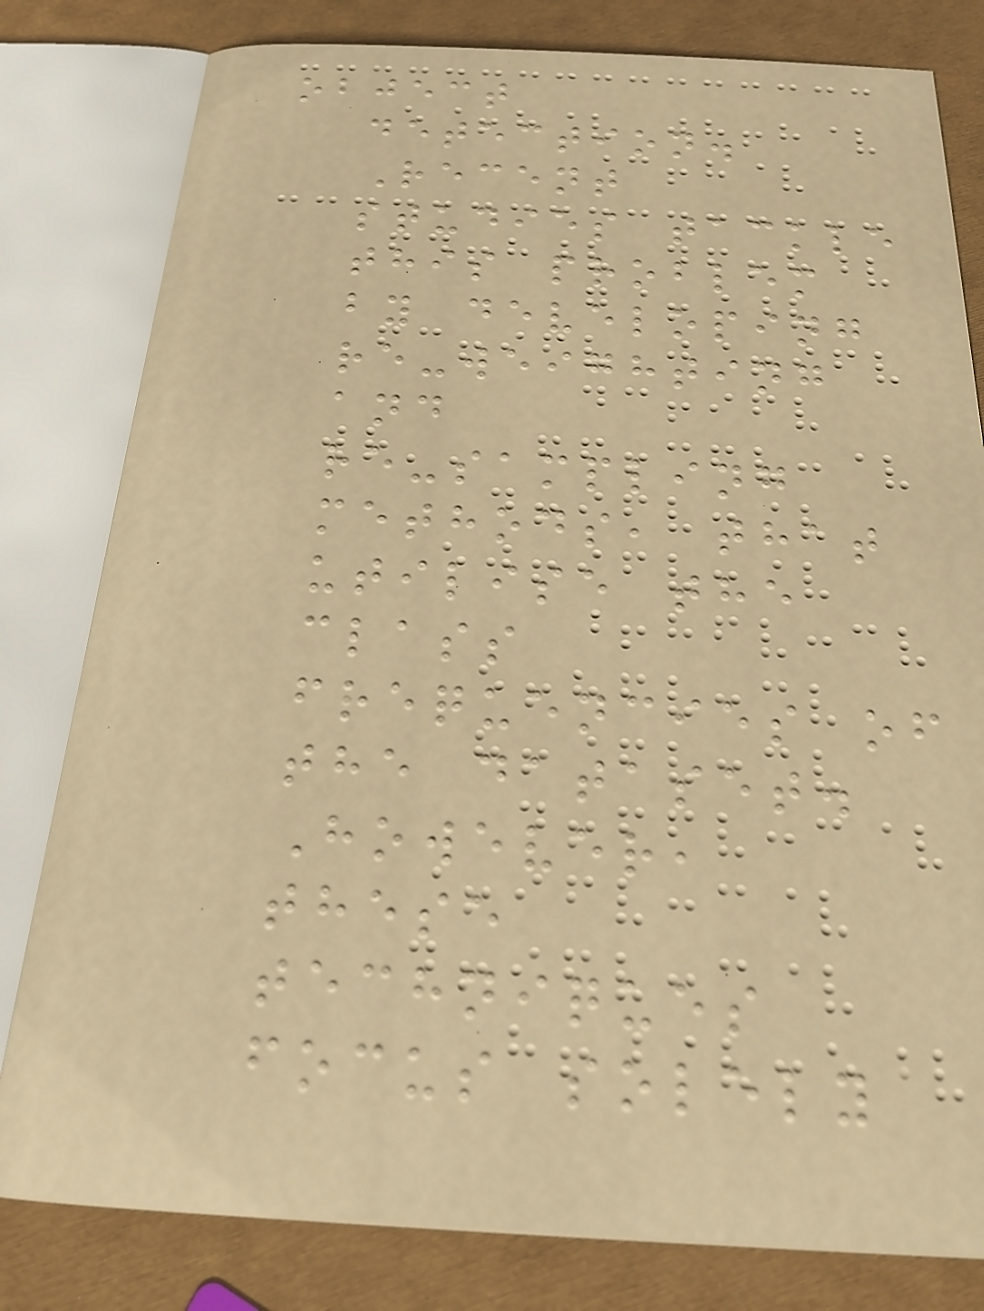object
detection.
Recent
studies tackle
this problem
by developing
re-weighting
and
re-sampling
methods, that
utilise the
class
frequencies of
the dataset.
However,
these
techniques
focus solely
